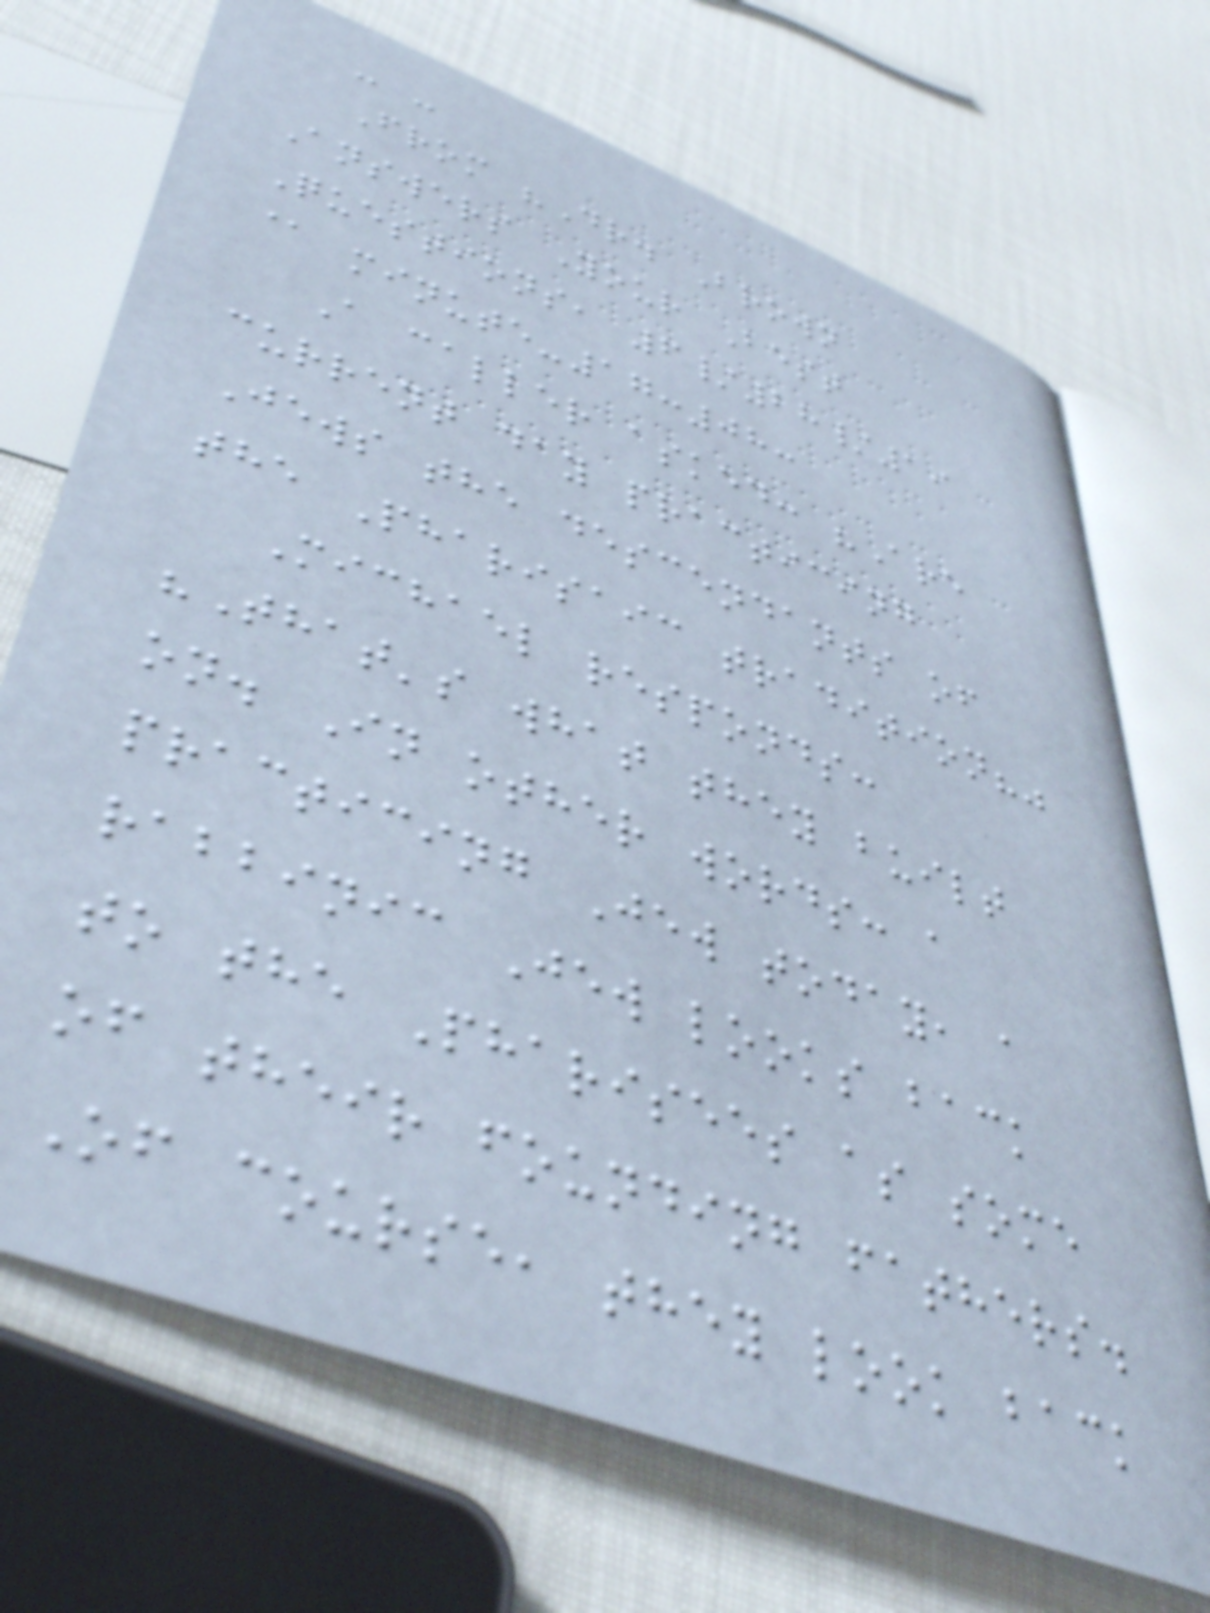- -
From "Dr. Brown
Answers Your Best
Questions, 6/28/19
@ minute-17:08:
A caller asked: "Are
current day practicing
Jews the descendants of
the Pharisaic tradition?"
Michael responds:
"That's what they built
on. In other words: a
practicing Jew today, a
rabbinic Jew looks back
to the Pharisees as some
of their founding fathers.
Of course, they look back
